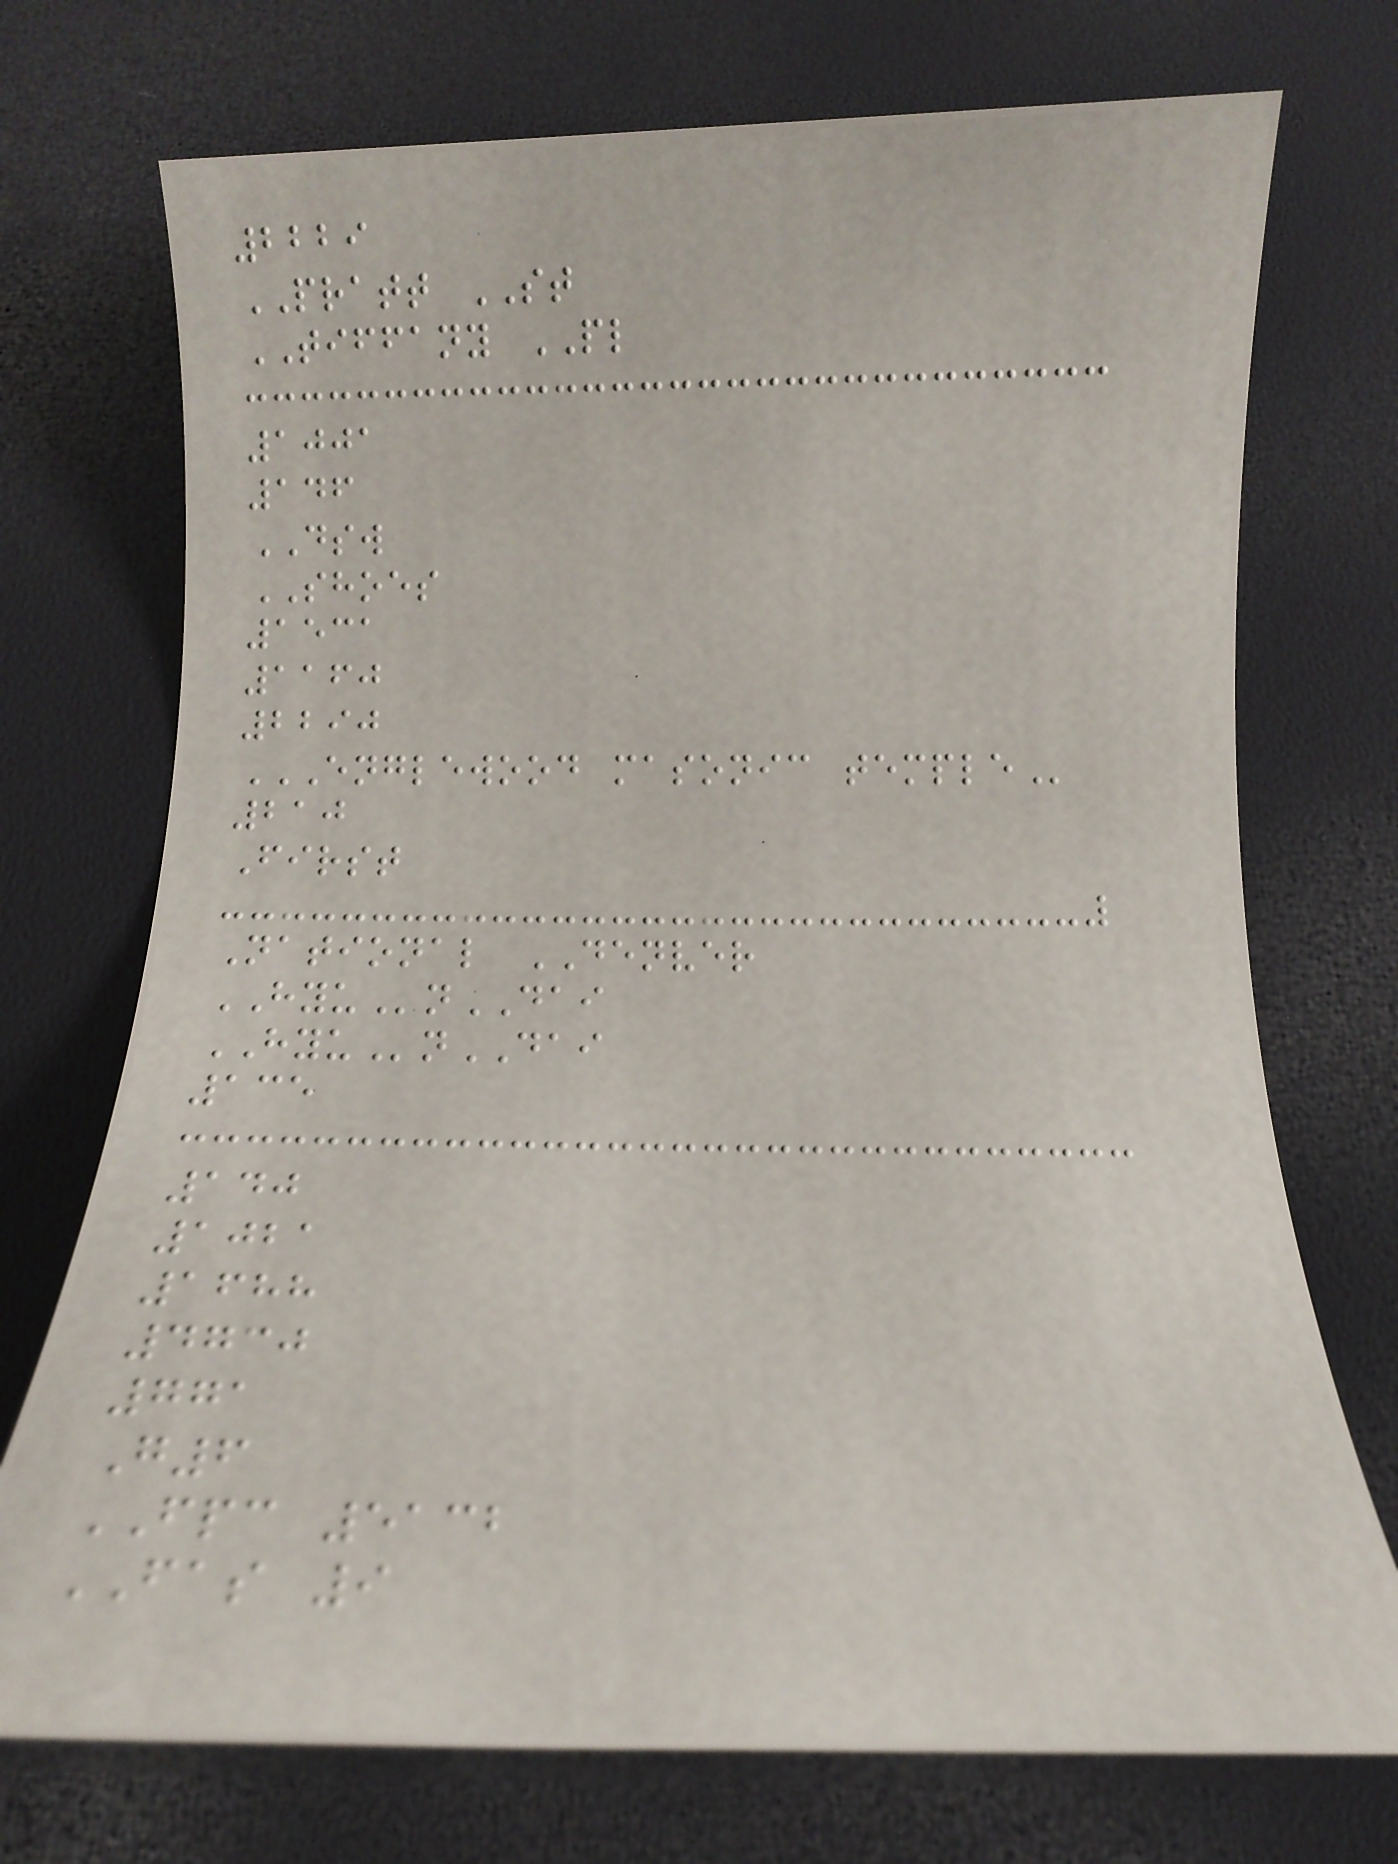2229
PRATT ST
TIFFANY PL
1001
146
DSW
SHOES
1531
1160
2290
ENGLEWOOD MASONIC TEMPLE
210
First
National DENVER
HYUnDAI
HYUnDAI
135
140
1021
1688
4730
771
G6
FPC 5132
FAS 9
